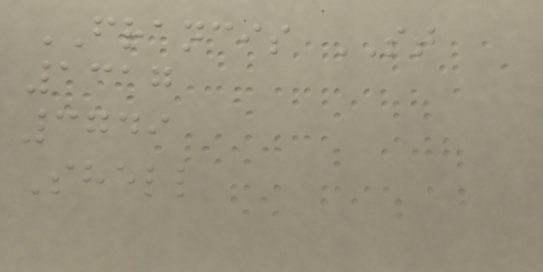FRANCIS ST
1317
3749
Shell
